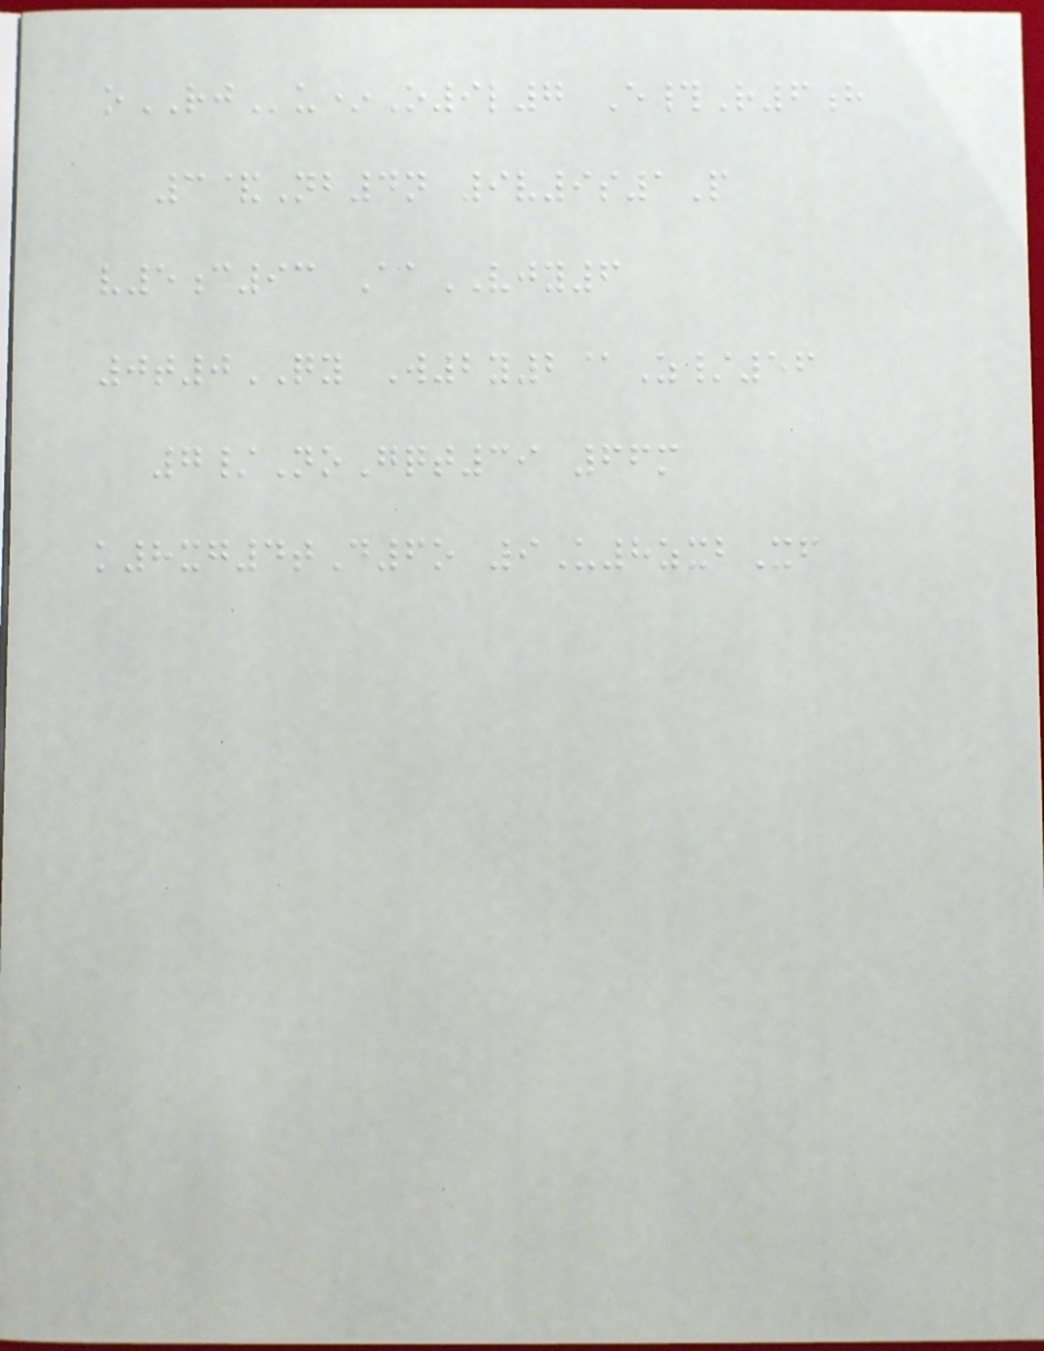oRJu*O9l7 E#R6h
3&Nb4n 9v9s1P
v5c93 AaVJY6
0t0QY W2y2@Z/56
7/NoGqt39 66m
k8xg4tD6o 9U8zxbXf
